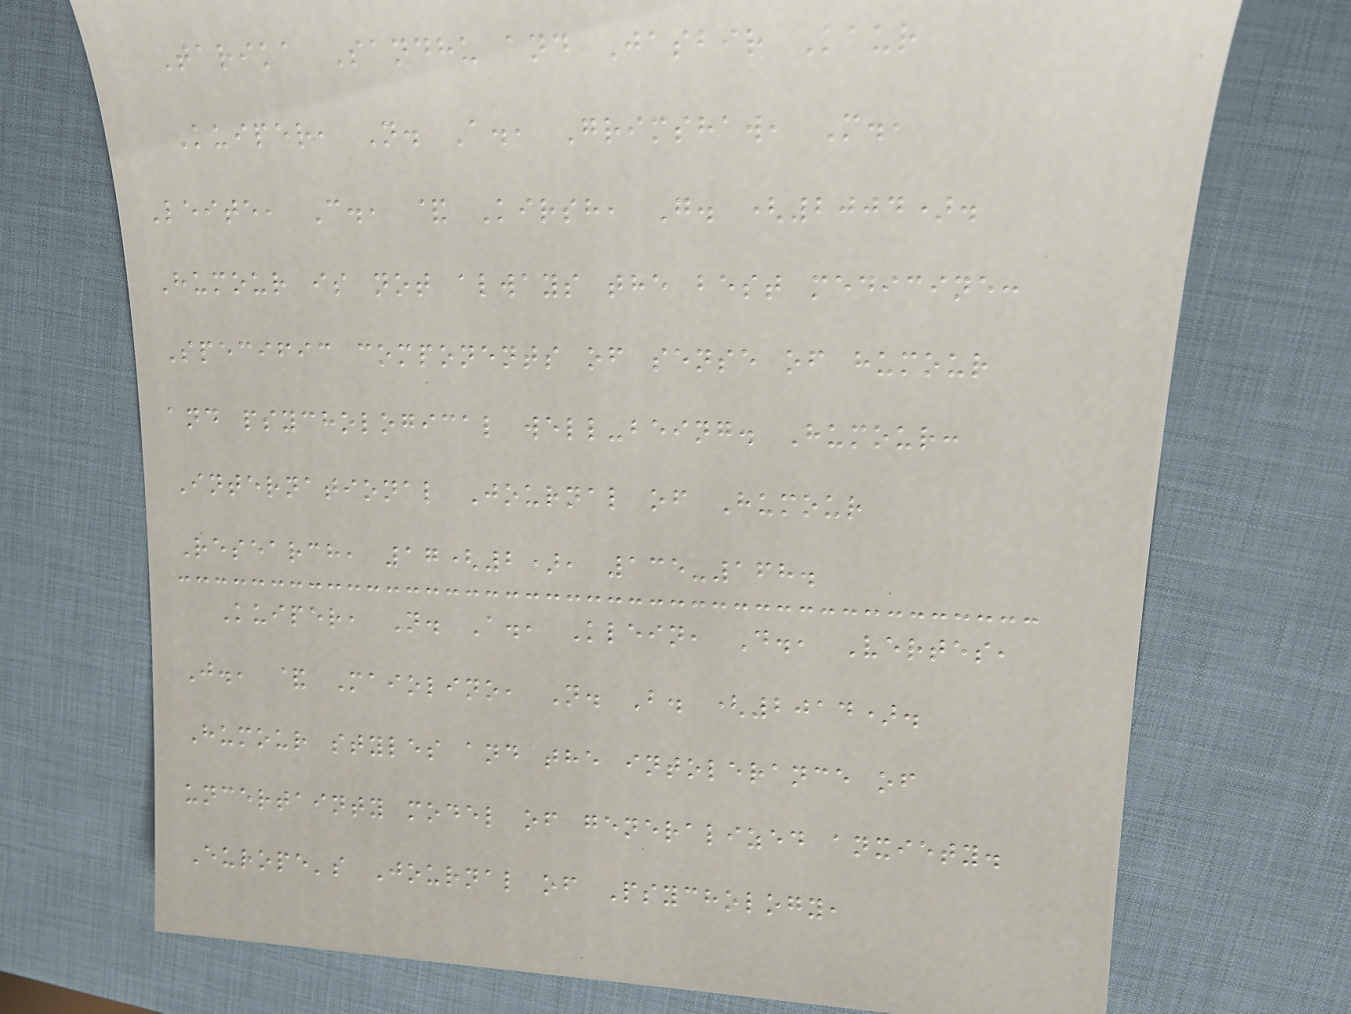Tarika Sandhu and Jasbir Kaur
Kuiper, N. A., Grimshaw, M.,
Leite, C., & Kirsh, G. (2004).
Humour is not always the best medicine:
Specific components of sense of humour
and psychological well-being. Humour:
International Journal of Humour
Research, 17(2), 135-168.
Kuiper, N. A., Klein, D., Vertes,
J., & Maiolino, N. B. (2014).
Humour styles and the intolerance of
uncertainty model of generalized anxiety.
Europe's Journal of Psychology,
